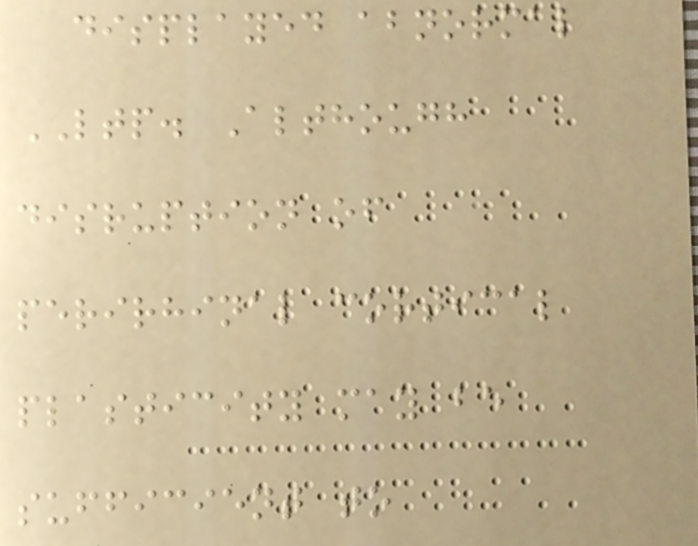displayed abnormal
LTP. Although
disruption of
perirhinal cortical
plasticity may be
sufficient to
